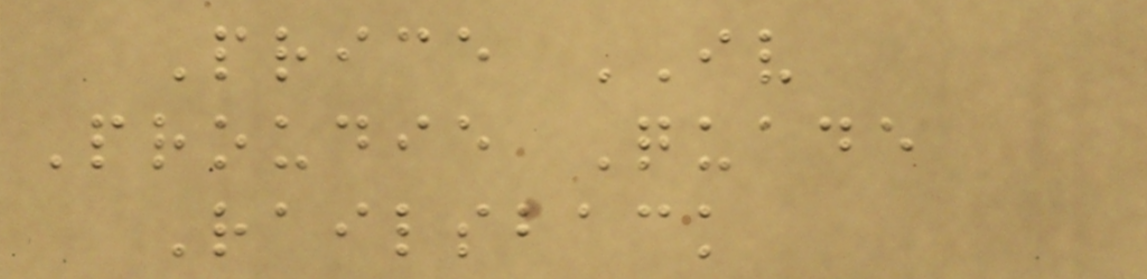Price IV
Proudie Quade
Railsback
